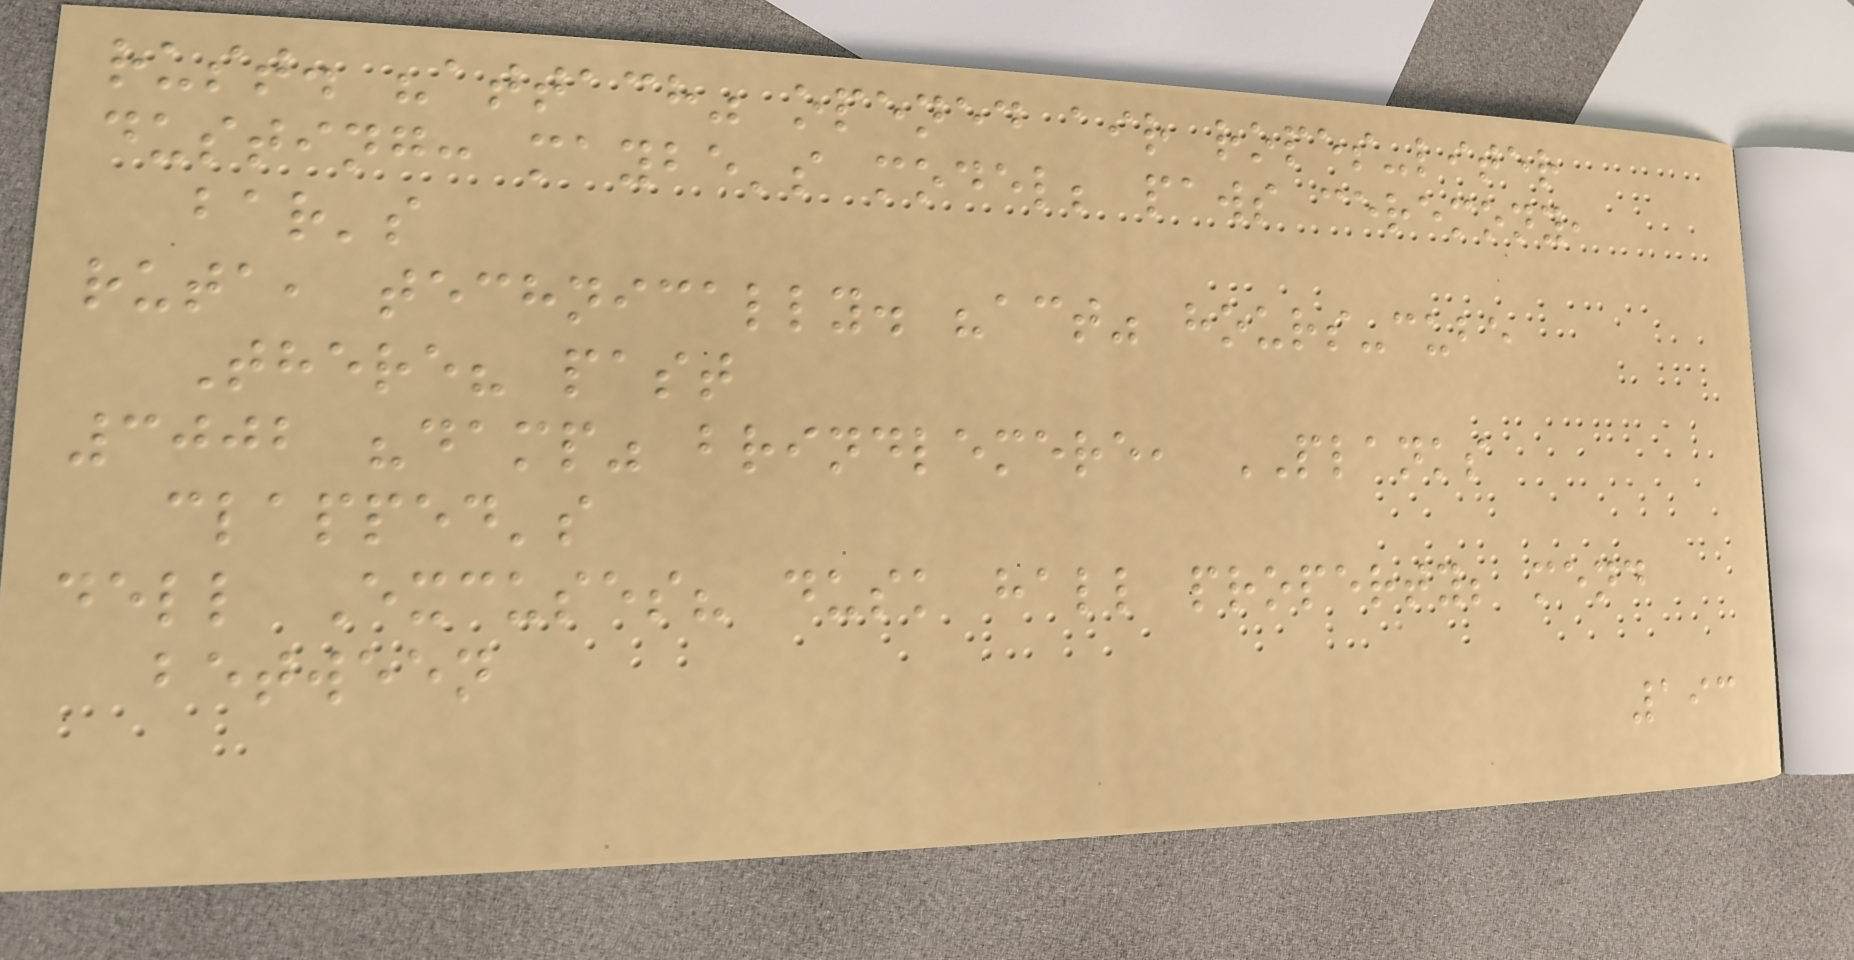rust. "attach" opened air ropes-liter
dusting: maybe's model; paws ceremony,
bar's
ruta, technically. "act" hours-cube
There? past
3002 "damp" brindlemere, PLANKS
clapped's
dell Excuses? dusk hall property; mend
between
193
